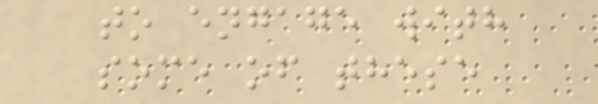to engage with
some of these
